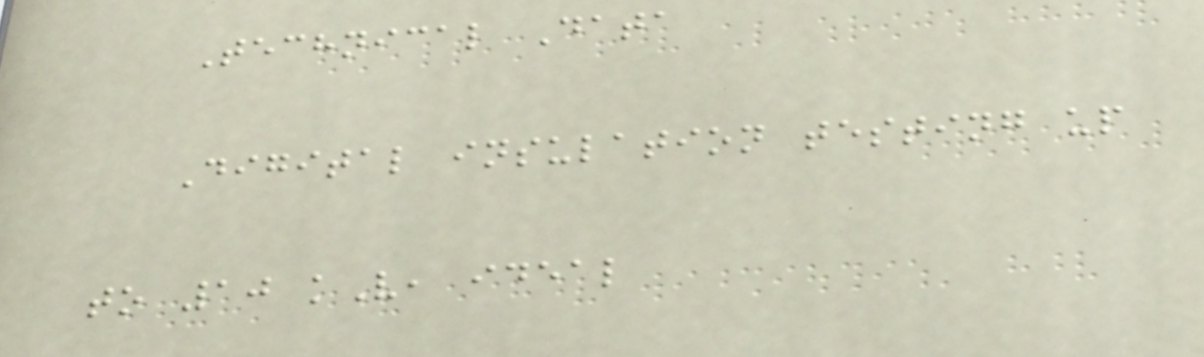Technical Data
Digital insulation testing up
to 10 kV, ideal
